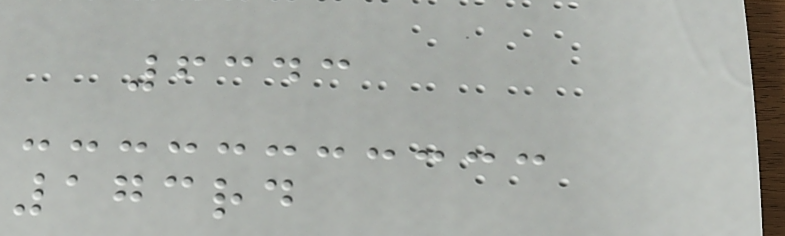6343
173rd
